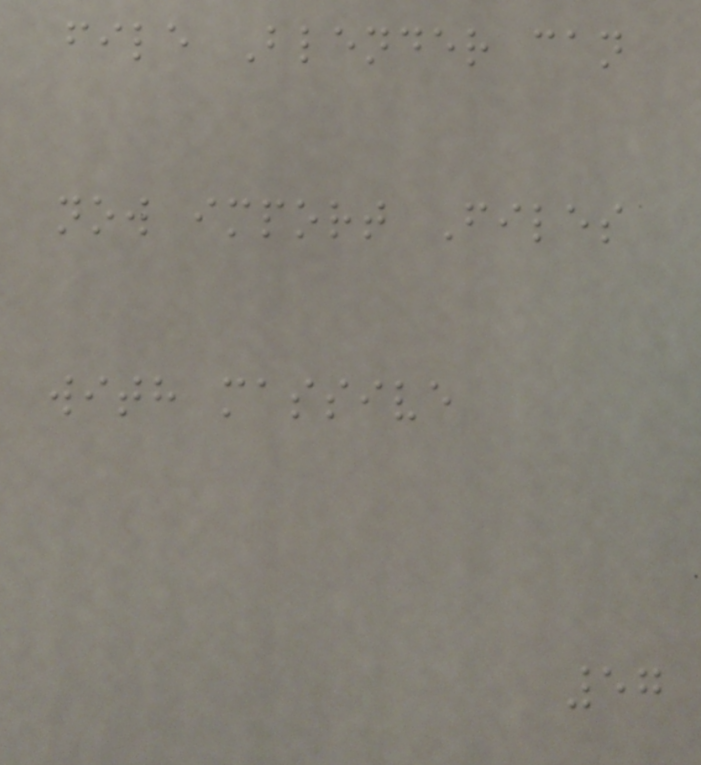file Blender can
now import Files
with massive
57
